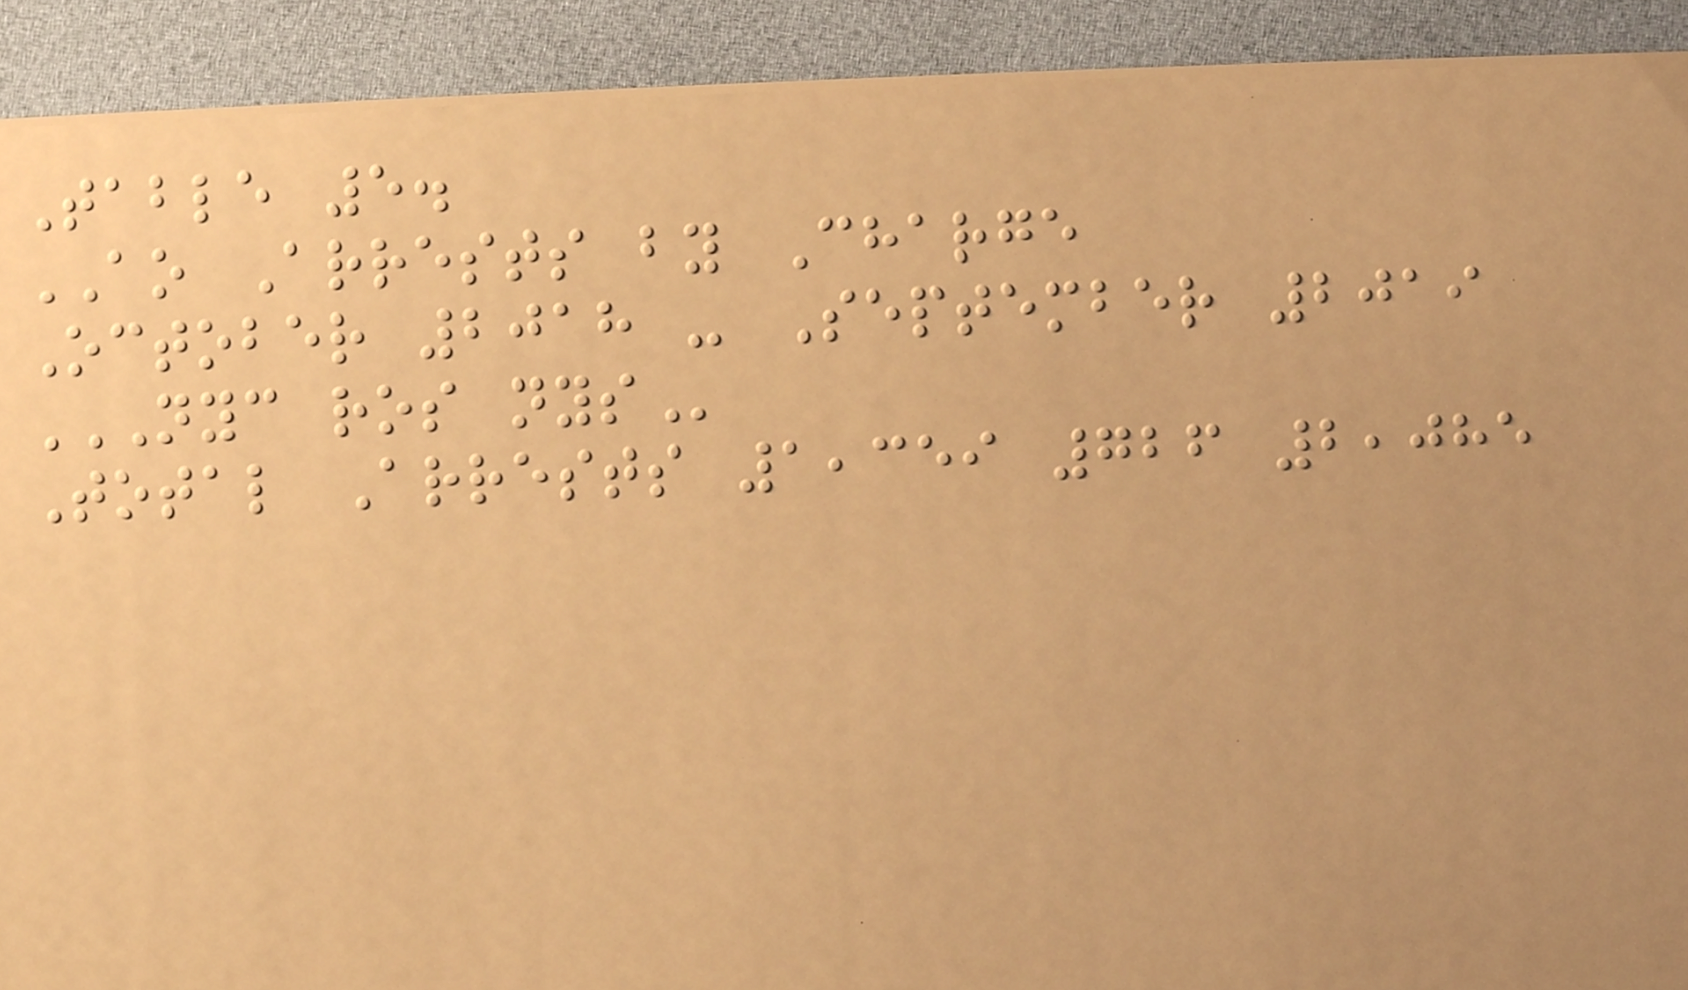Table 5.
AO Arrests by Charge
October 2018 - September 2019
NYC ROS NYS
Total Arrests 1,359 726 2,085
